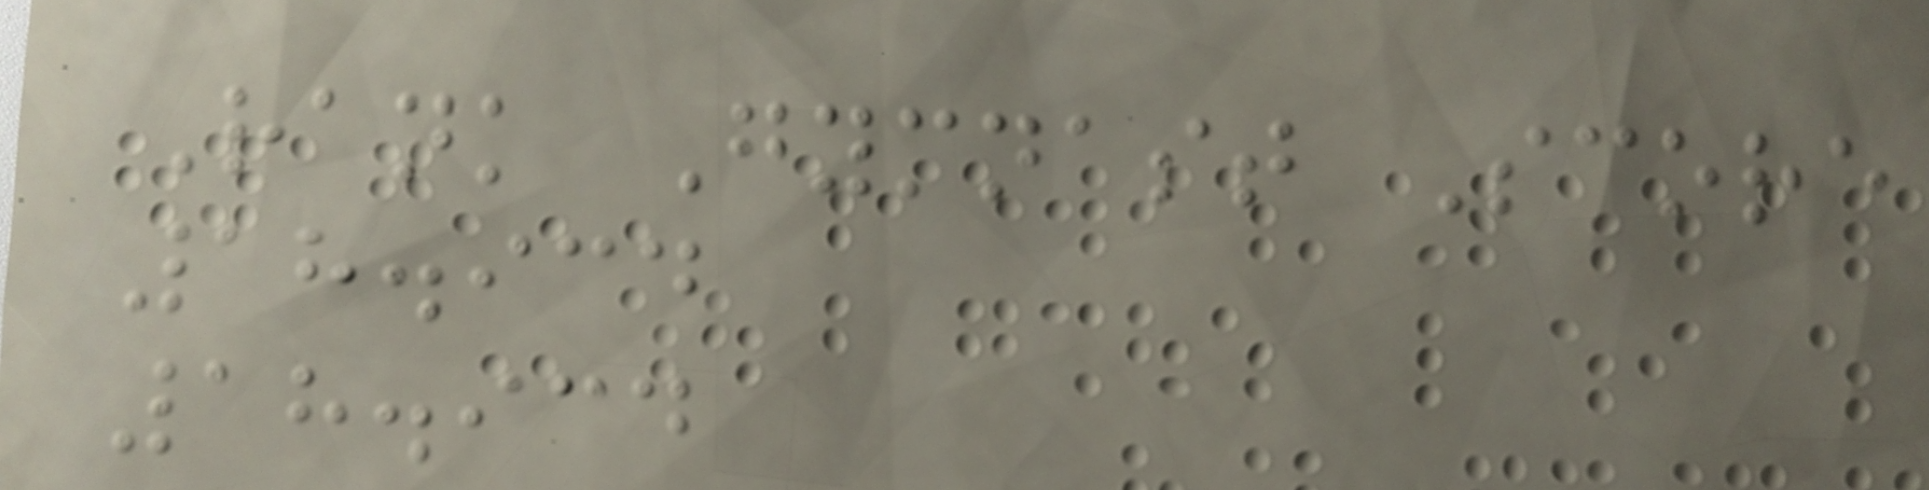Rank Gymnast Score
18.934
18.934
